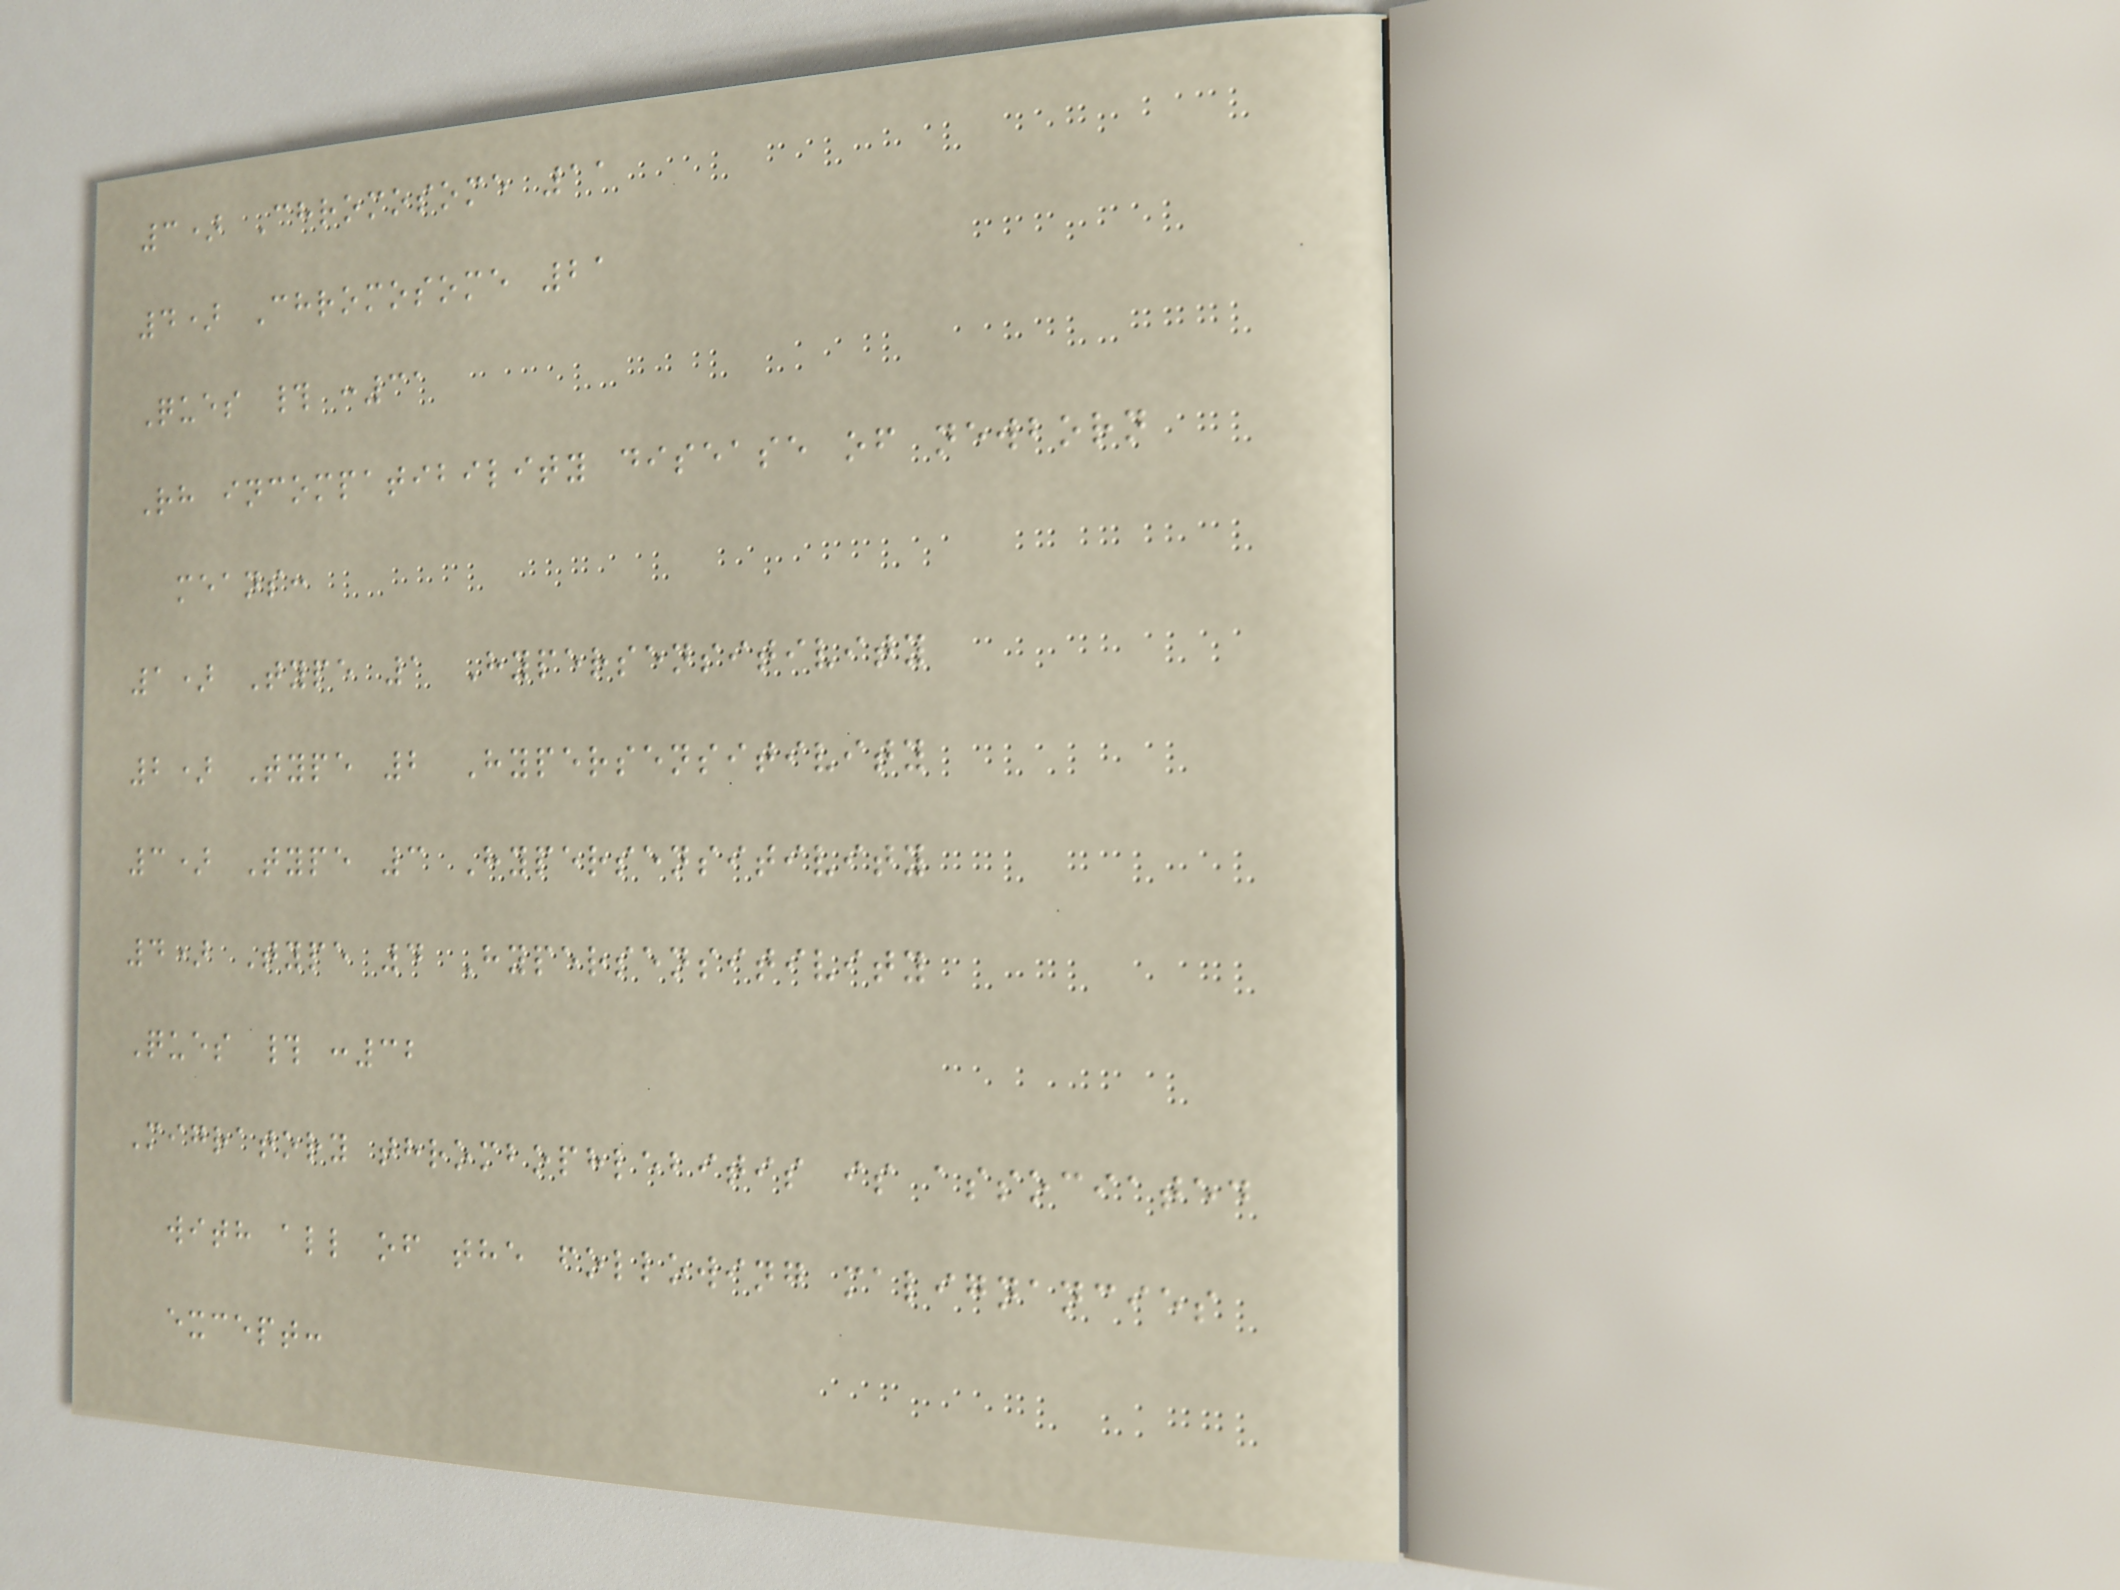3) Chromosome 11
4) Chromosome 21
Ques # :31
Rh incompatibility disease of newborn
means:
1) Type 1 Hypersensitivity
2) Type 2 Hypersensitivity
3) Type 3 Hypersensitivity
4) Type 4 Hypersensitivity
Ques # :32
Migratory thrombophlebitis is associated
with all of the following malignancies
except:
